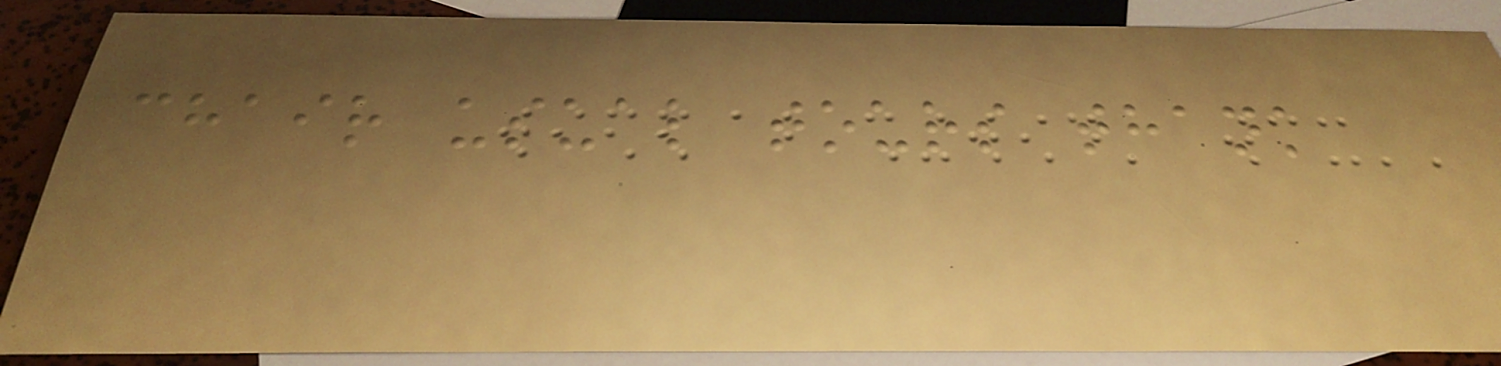chair usual tours thank
